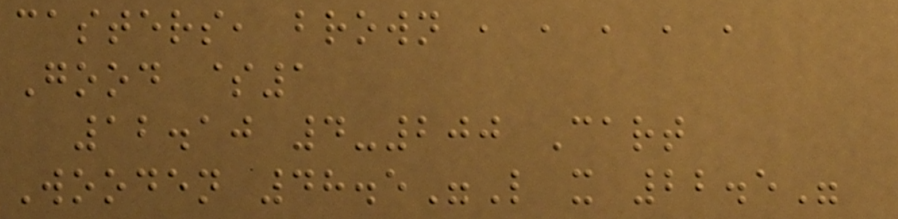casters, brown , , , , ,
Good $1
12.10 4-200 Cart
Wooden 48.5"L x 22.5"
